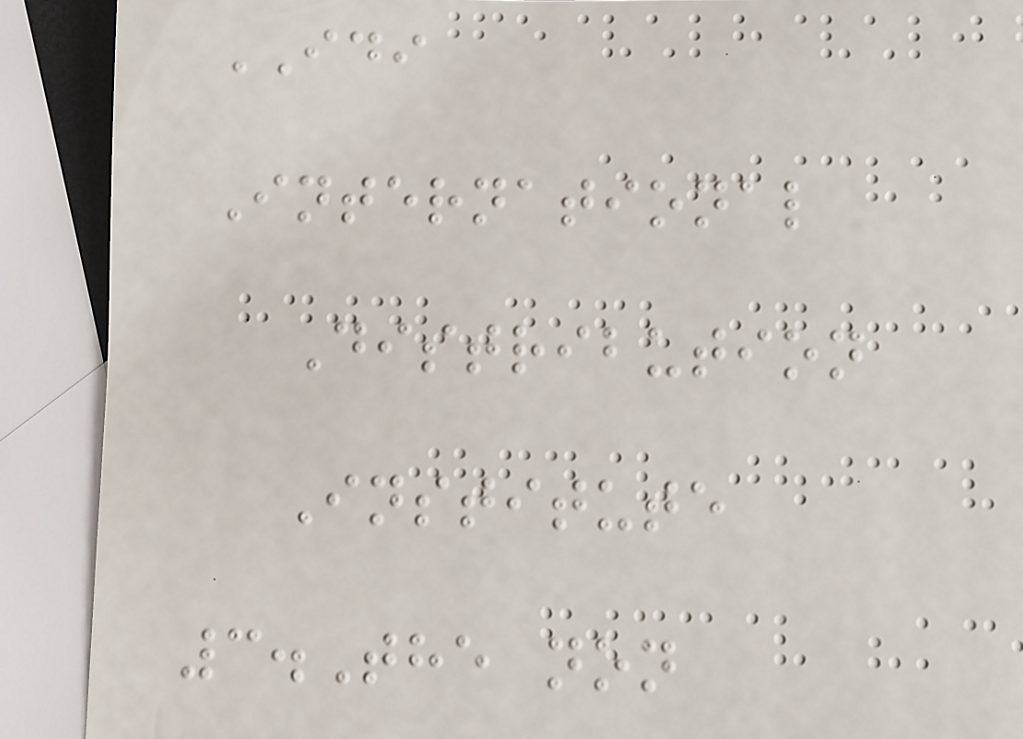IDI
International
Distribution
Institute
3.The non
